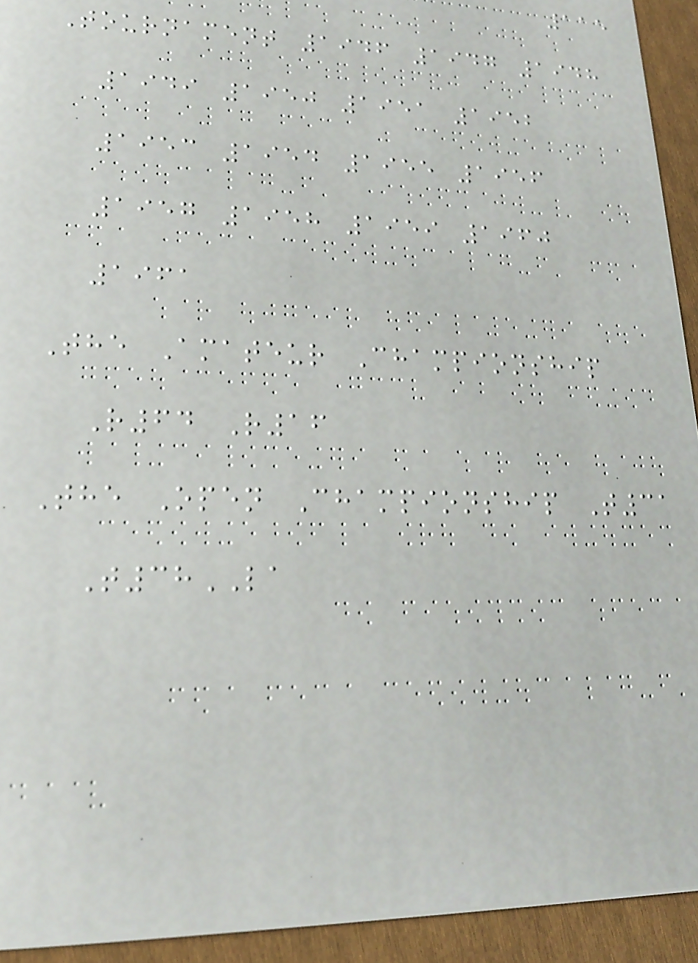115
Tournament 1946 1947 1948
1949 1950 1951 1952
1953 1954 1955 1956
1957 1958 1959 1960
1961
The Amateur Championship
R64 R16
The Open Championship T31
T38LA
